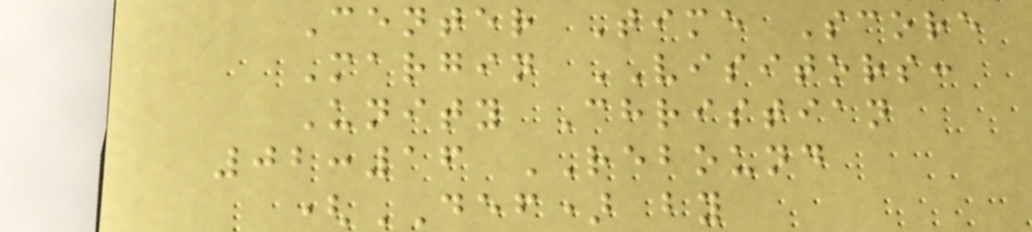Center Time Score
Margin VISITORS:
Unity Christian
02:16 REBOUND
(DEF) by
